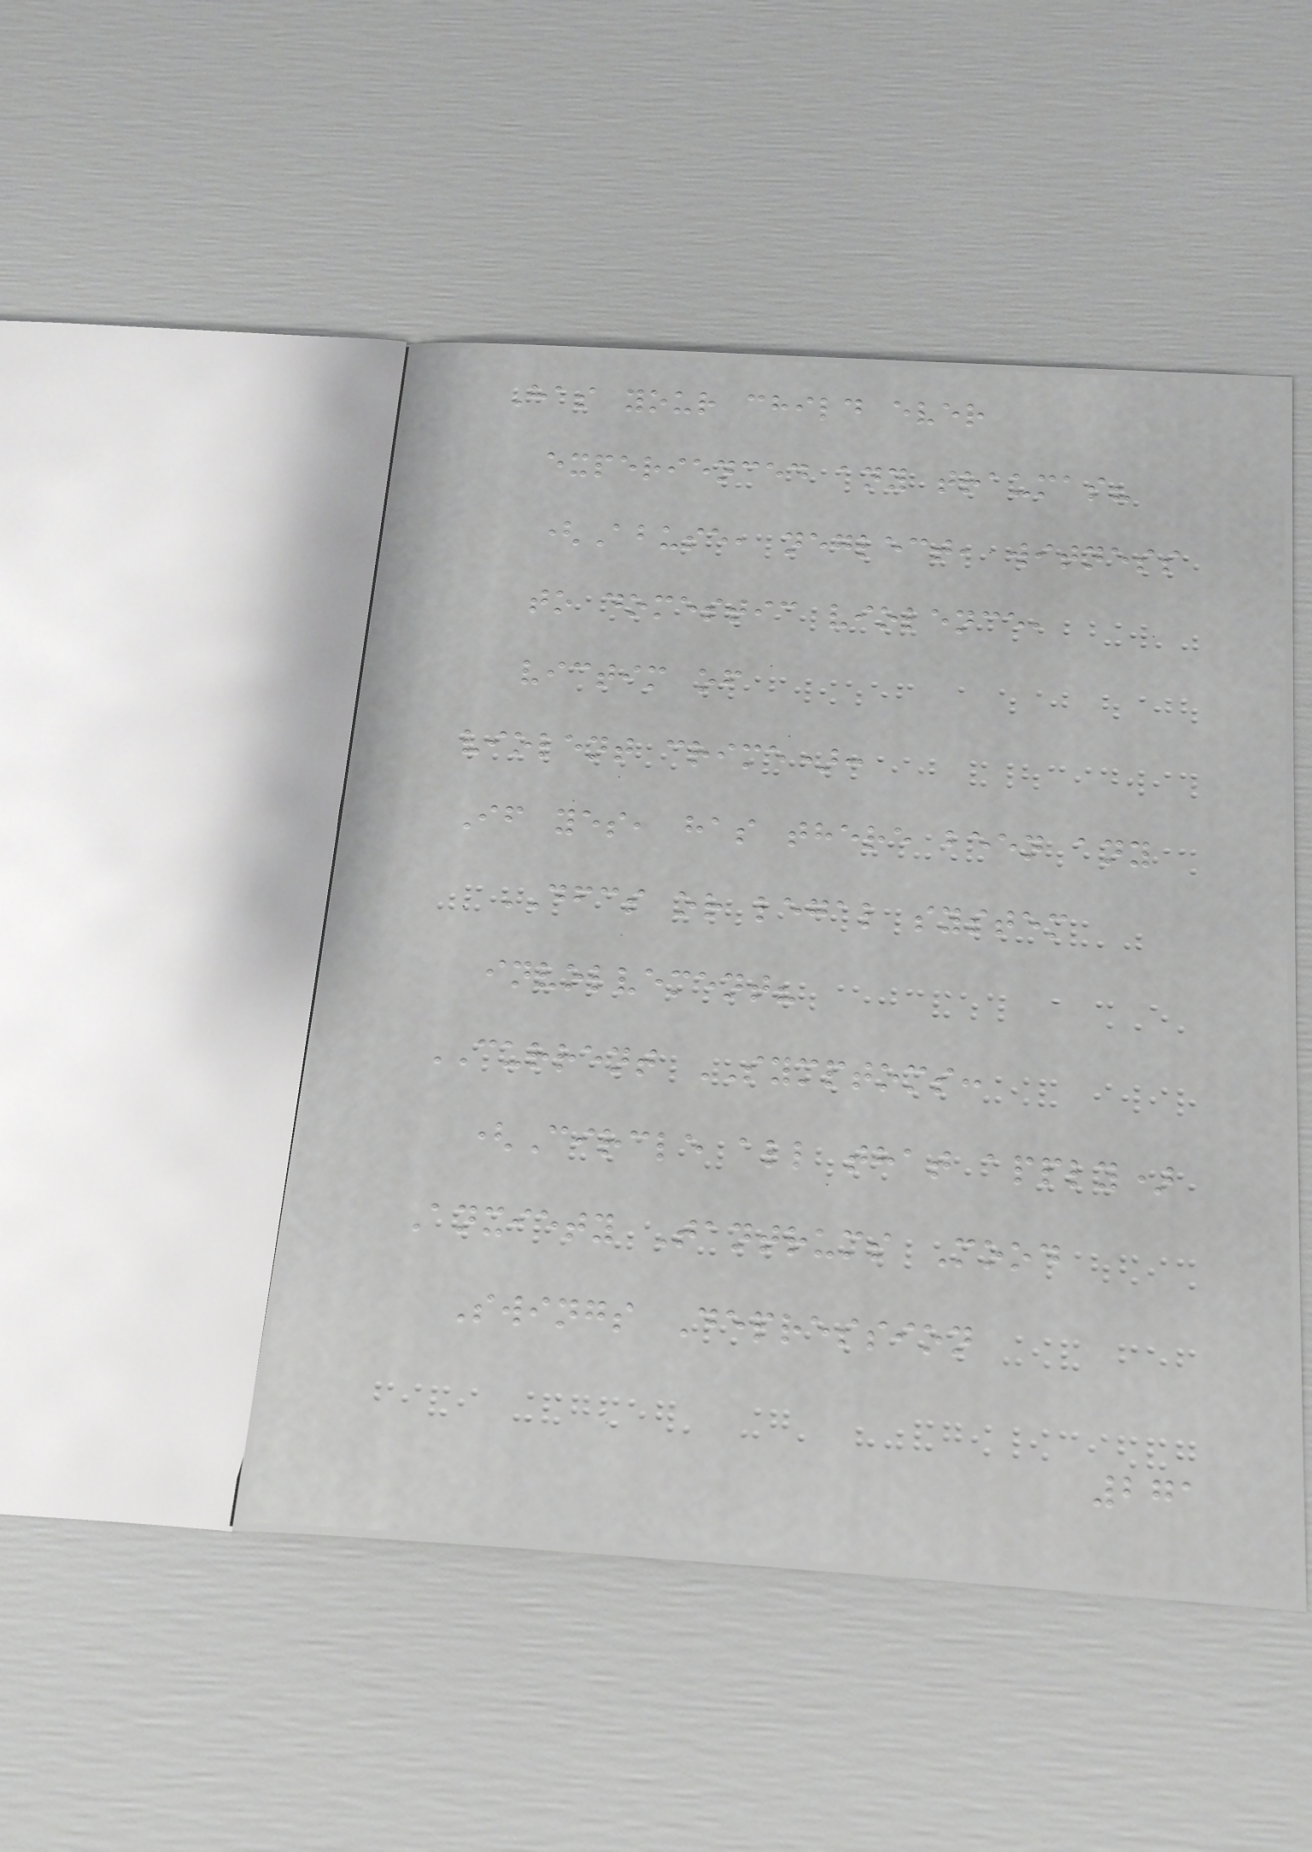Has your child ever
experienced any traumas?
(Abuse, neglect, witness
to domestic violence,
victim of
violent crime):
If yes, has there been any
DFCS or legal system
involvement?
CURRENT SYMPTOMS:
(Circle all that apply)
Anxiety Tantrums Mood
Swings Depression
271
